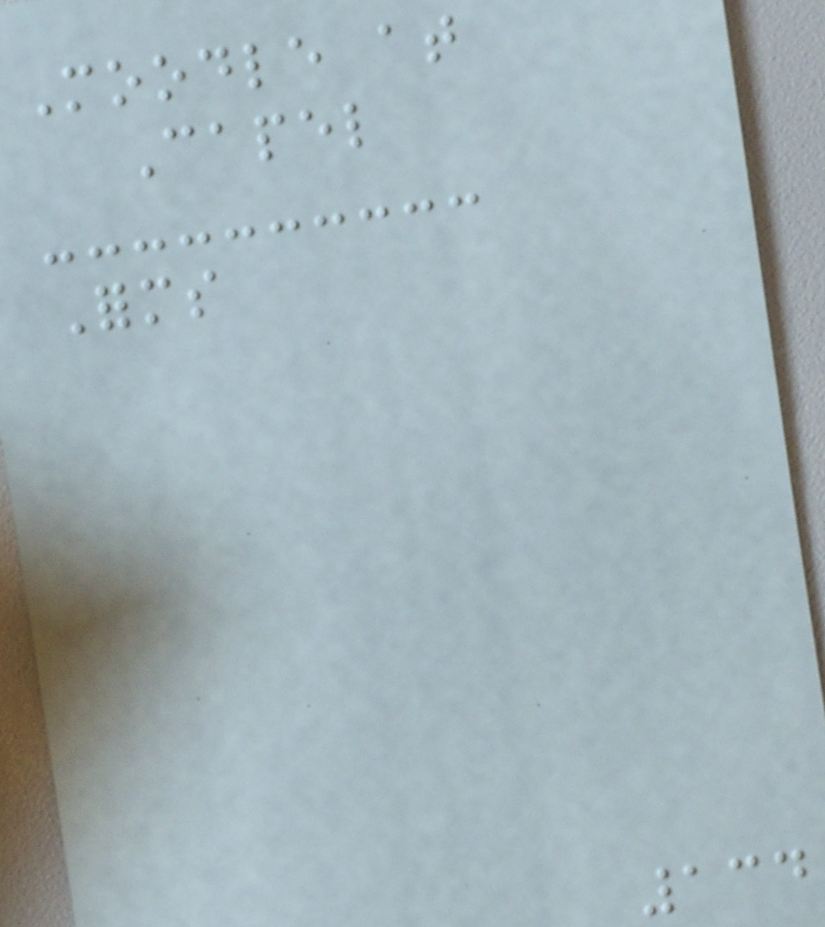Moodle at
Capel
Forms
134
